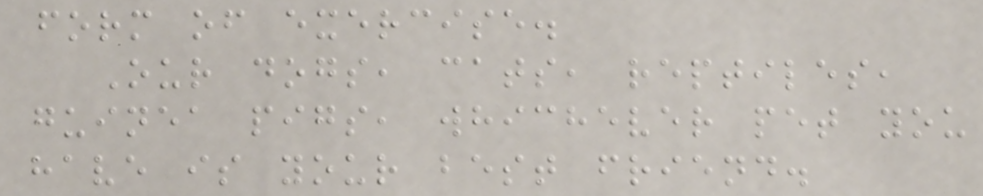form of exercise.
Our dogs, cats, reptiles,
guinea pigs, whichever pet you
have is your best friend.
